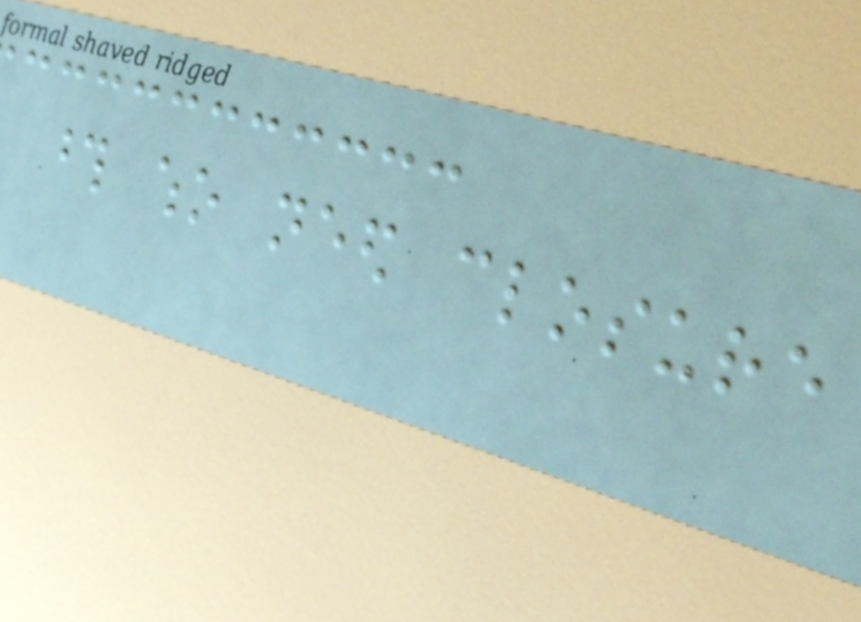those who need closure
